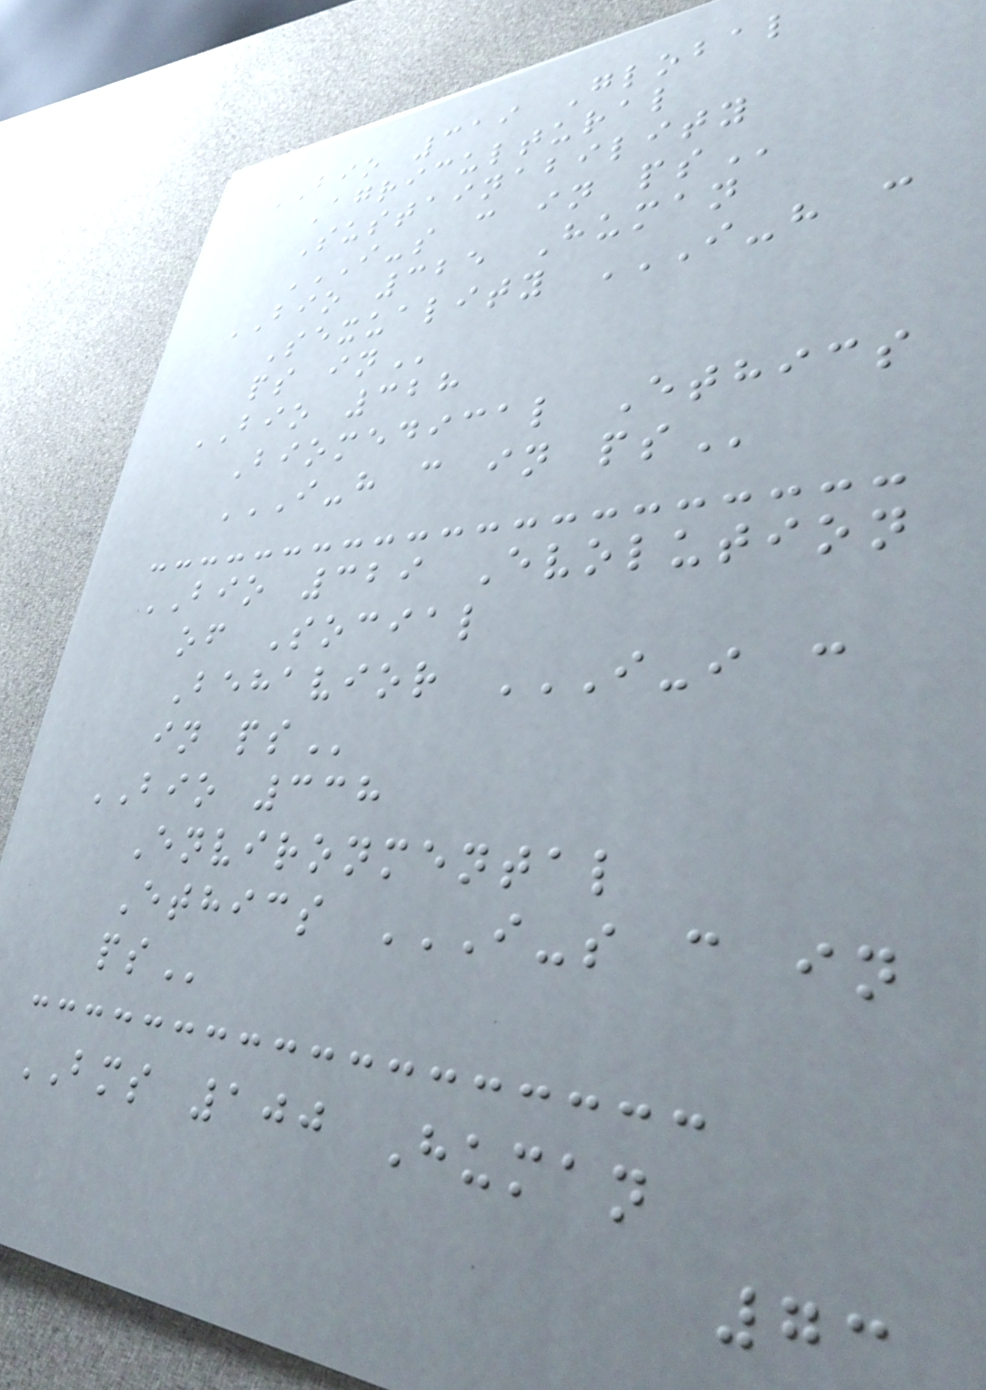BIO 319 Global
Agricultural
Sustainability
I-S C IN PS
BIO 325 Human
Sexuality I-H C
PS IN
BIO 328
Biomedical Ethics
I-H C IN PS
BIO 329 Evolution
of Social
Behavior I-I C
IN PS
BIO 338
Environmental
Ethics I-S C IN
PS
BMS 100 Human
73
